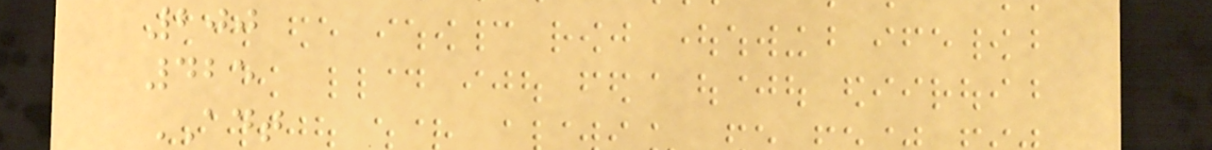200
425
ADT
